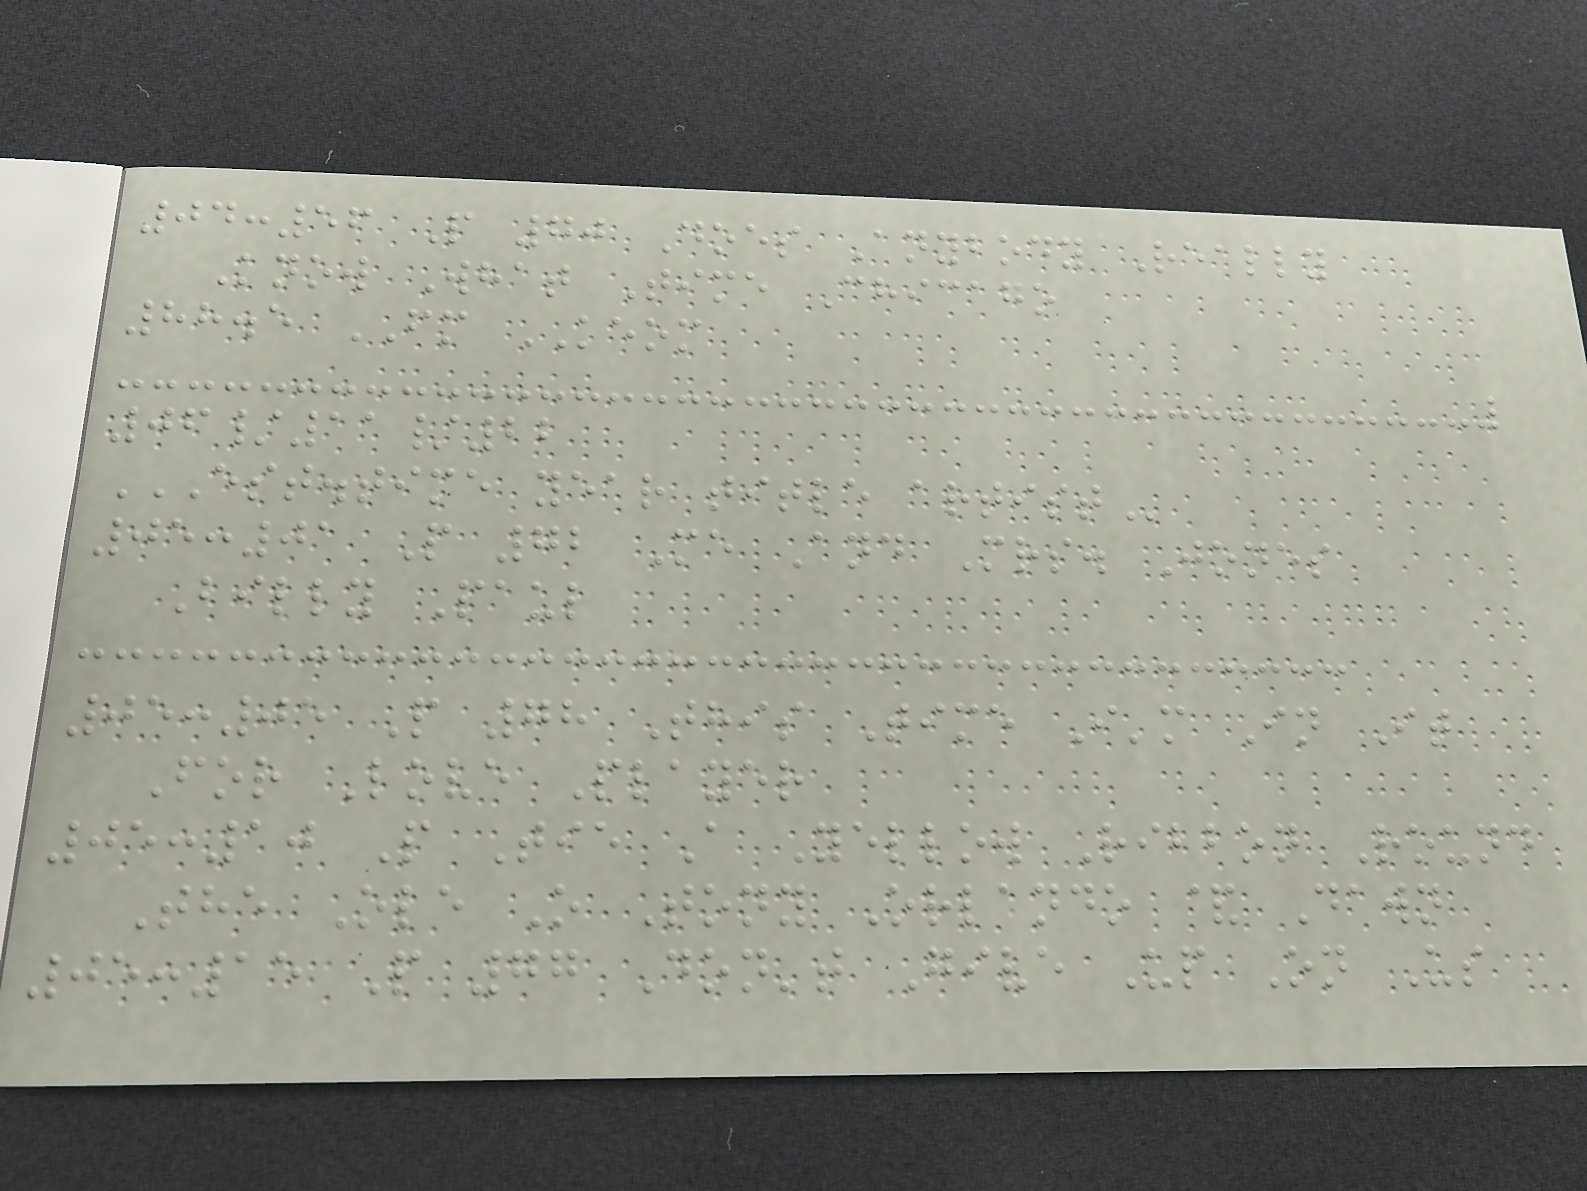04:56 P 70 Does Anybody Really
Know What Time Chicago
88.5 FM KEOM
06/11/22
EST.TIME YEAR TITLE ARTIST
05:01 P 72 Me And Mrs. Jones
Billy Paul
05:05 P 78 This Time I'm In It
For Love Player
05:10 P Tie A Yellow Ribbon Round
The Ole O Tony Orlando & Dawn
05:15 P 77 Don't Give Up On Us
